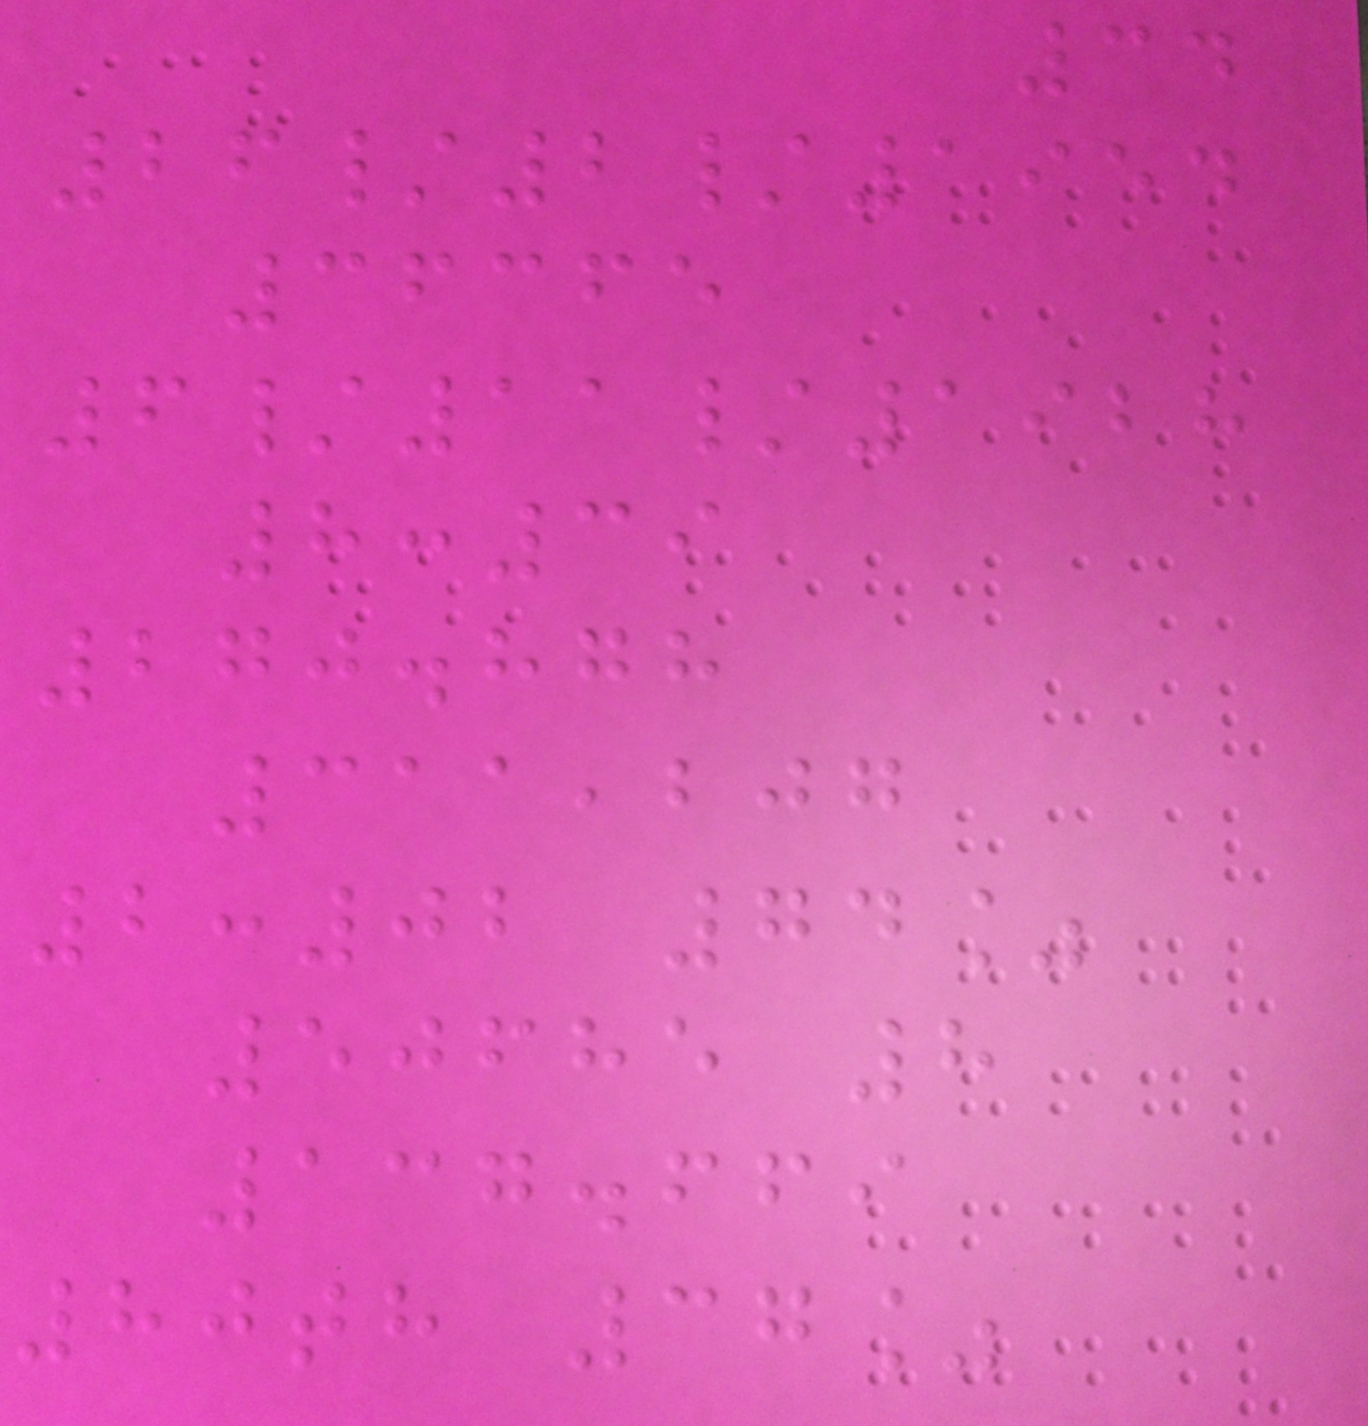34
26/2/1954
36365
6/11/1928
8:39
270.878
311,207
2:02 74%
50685 8
137.669
80th 37%
